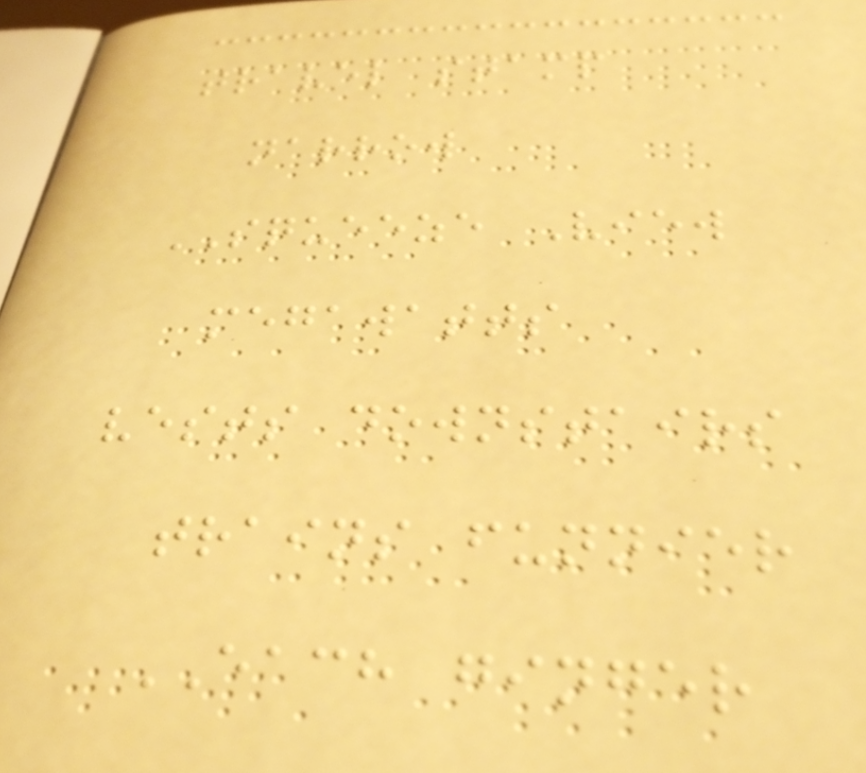travel stamp
narrow
SQUEEZE View
megawatts
vests downstairs
trains funnier
EACH ginger
